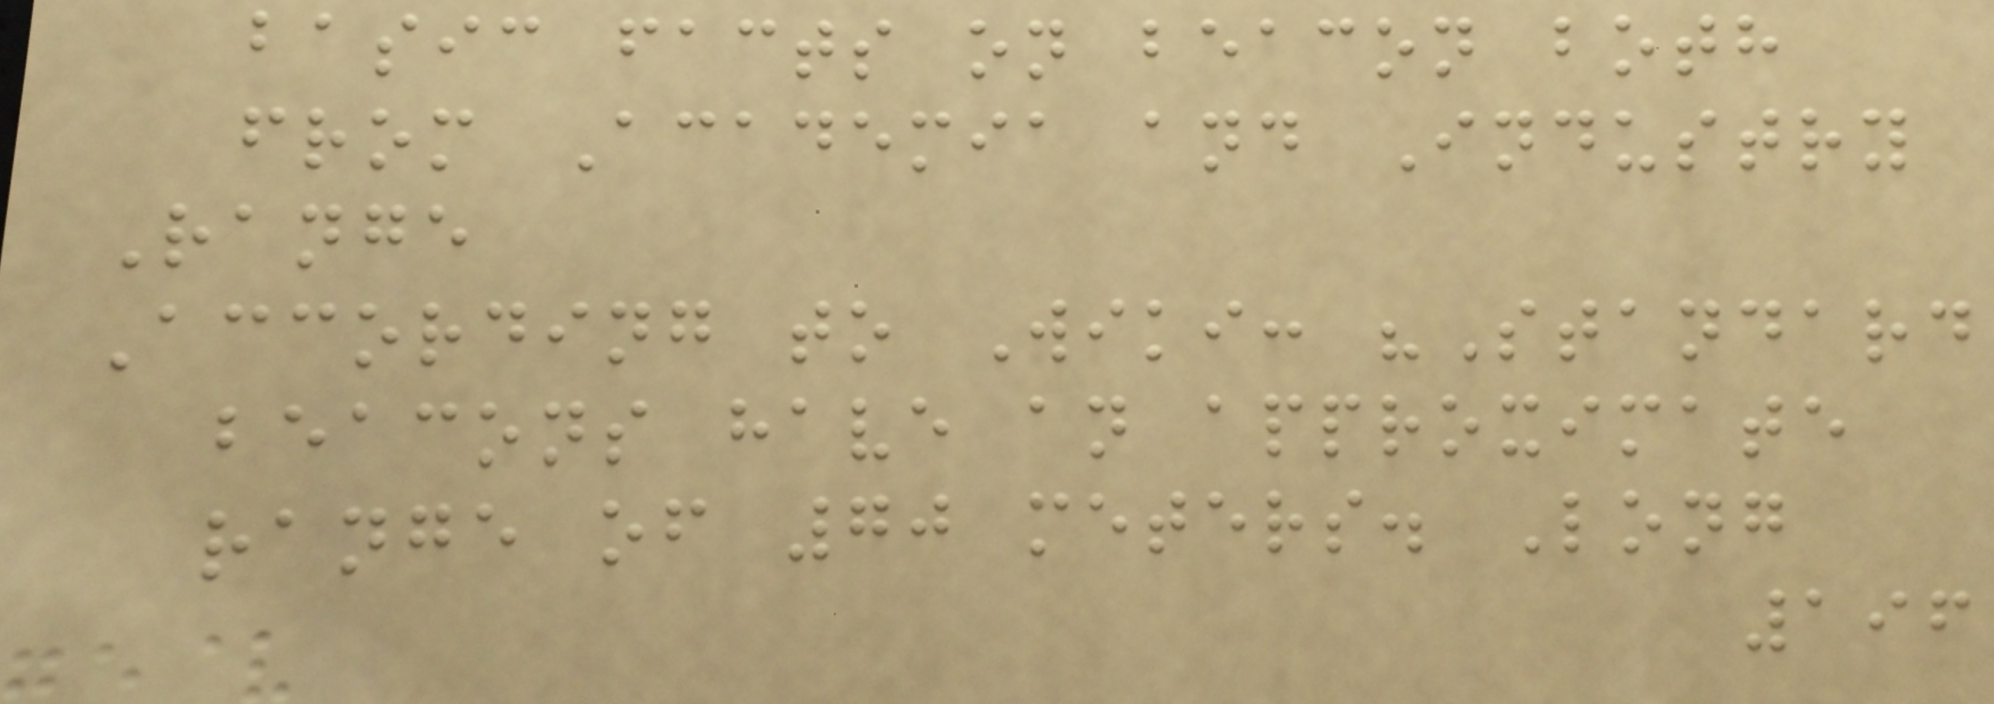basic facts on beacon both
from Academia and Industry
Range
According to Wiki: "Standard
beacons have an approximate
range of 70 meters. Long
196
